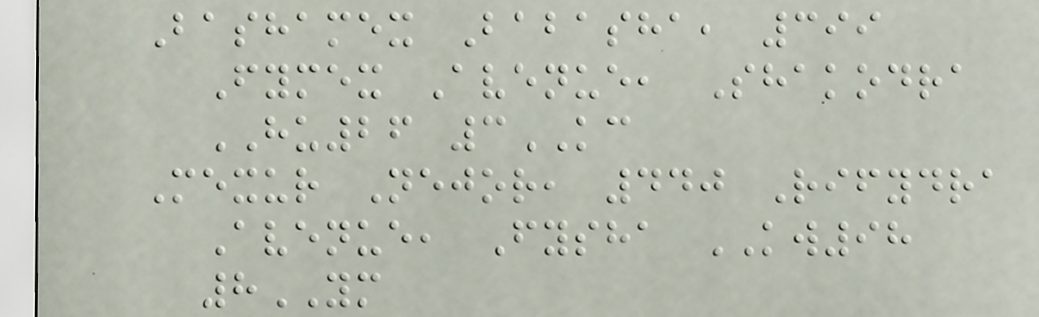Bashamex Babasha, 399
Fymex Avenue, Shakodra
HU26 3KC
Mexur Nejor, 440 Rifydra
Avenue, Fysha KW98
8YM
